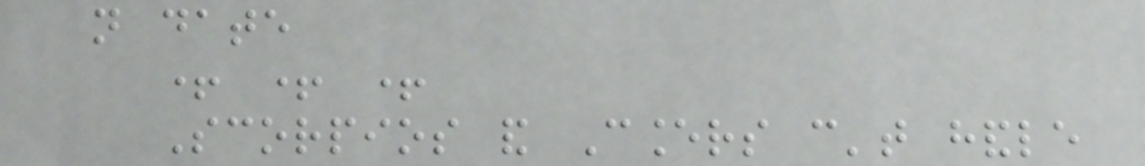not date
+ + +
Scorpios and Cancers can't handle
